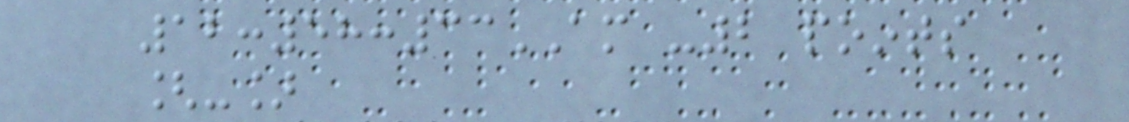12:58:33AM -2 points
[-]
